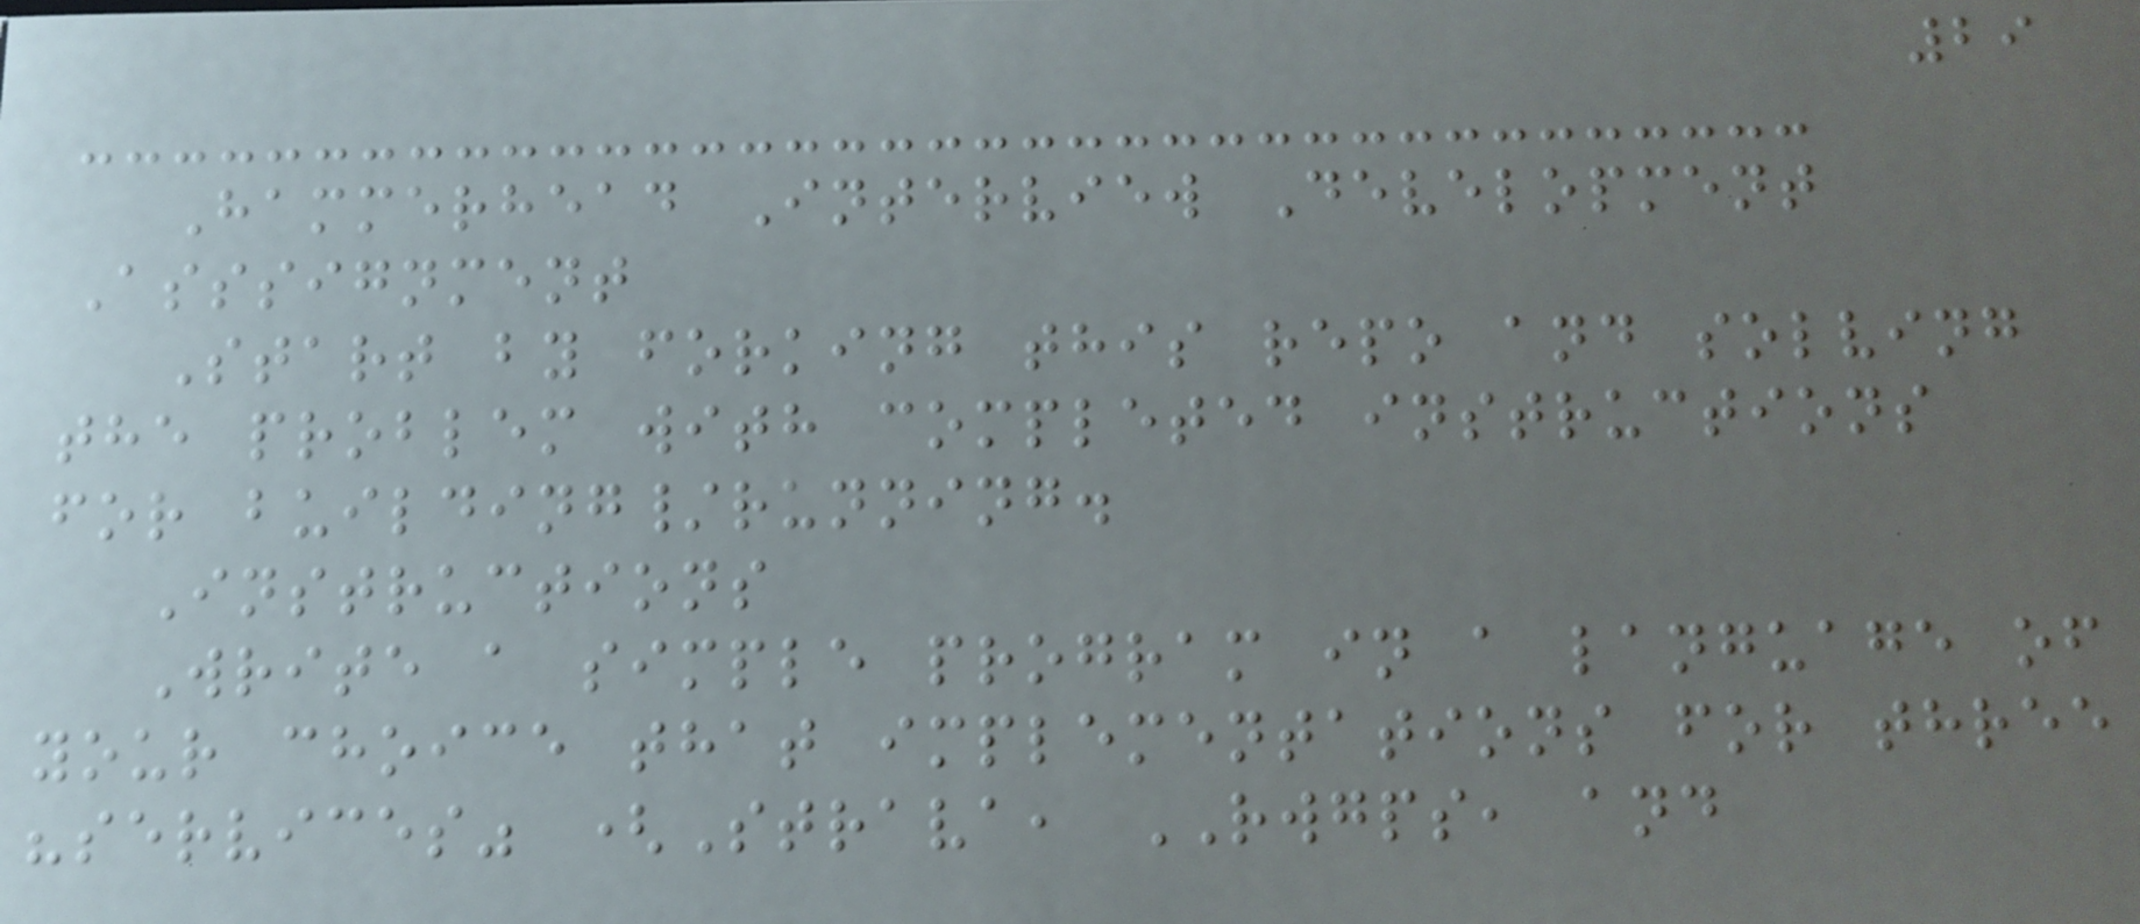29
Hammerhead Interview Development
Asssignment
Start by forking this repo and solving
the problem with completed instructions
for building/running.
Instructions
Write a simple program in a language of
your choice that implementations for three
"services" (Strava, RWGPS, and
